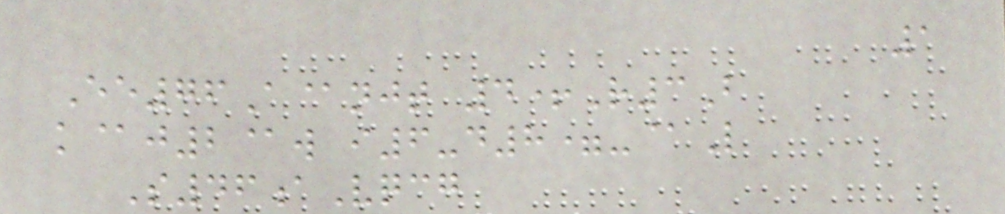1
Ee76A@njt 4+R3B
k@j2@w i6-d8=-@L
S46aVqcg
